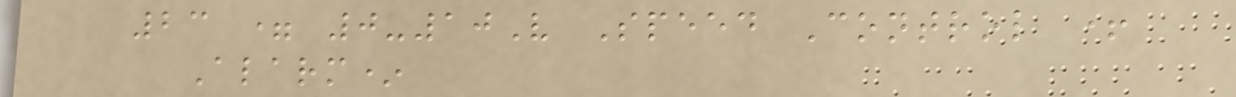23 = 0-10V Speed Control +
Alarm*
